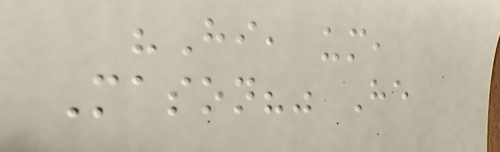"Hi, um,
Mason?" He
